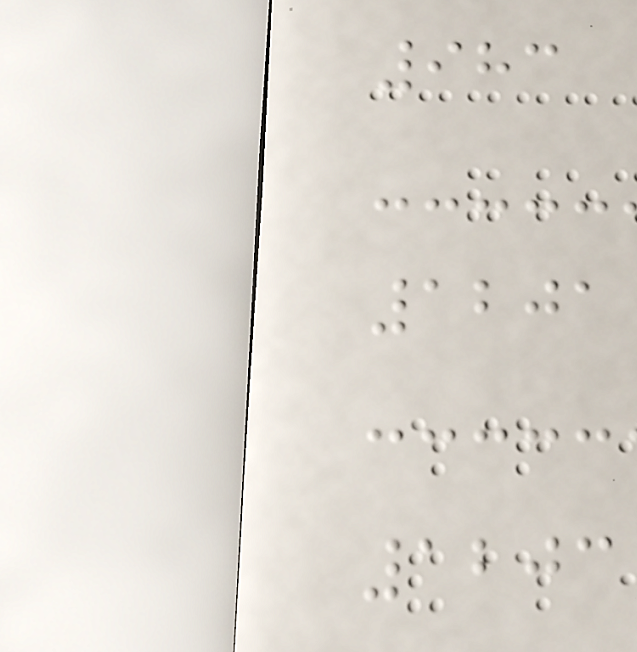983
1201
1203
